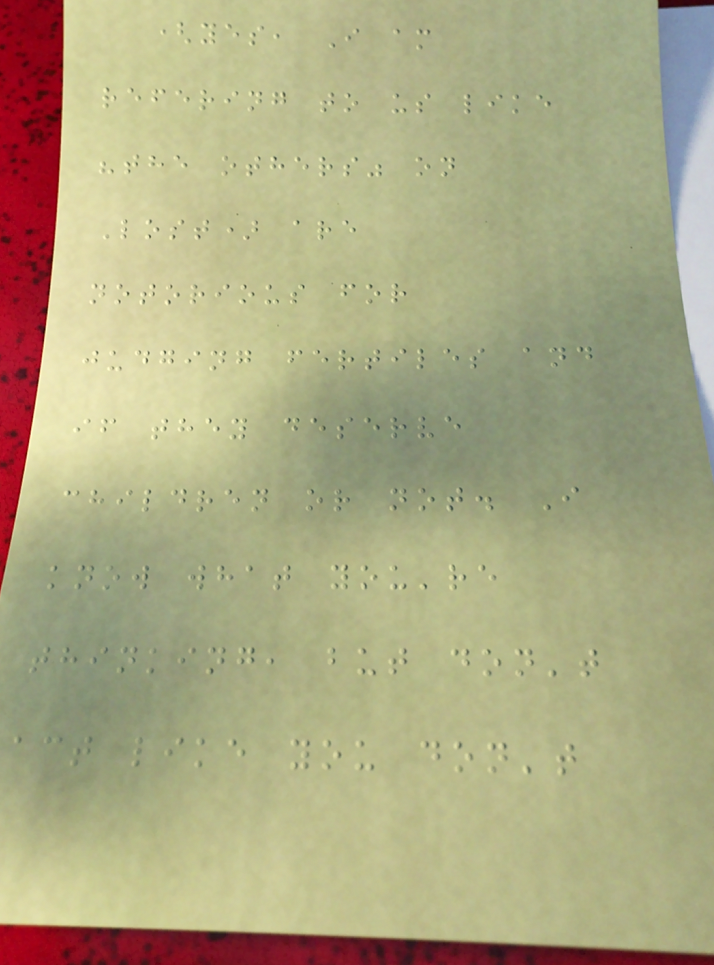(yes, I am
refering to us like
"the others" on
Lost) are
notorious for
judging fertiles and
if they deserve
children or not. I
know what you're
thinking, but don't
act like you don't
